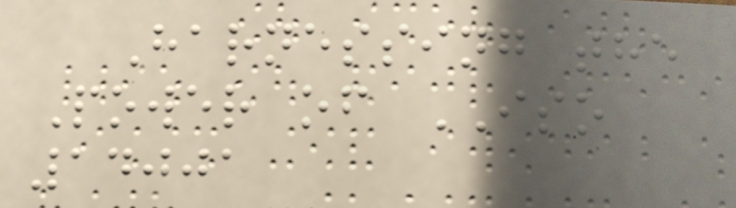Harnessing the
Power of ISO
14001
